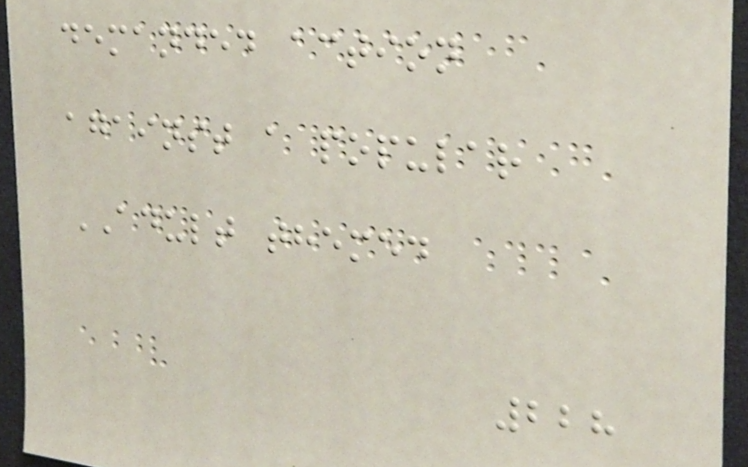demanded action
against a popular
ADULT themed
228
